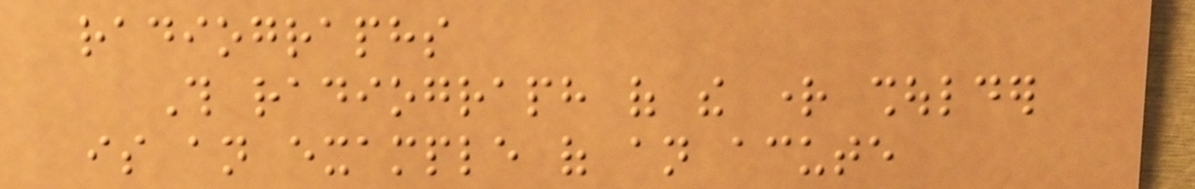radiographs
This radiograph of the right shoulder
is an example of an acute
